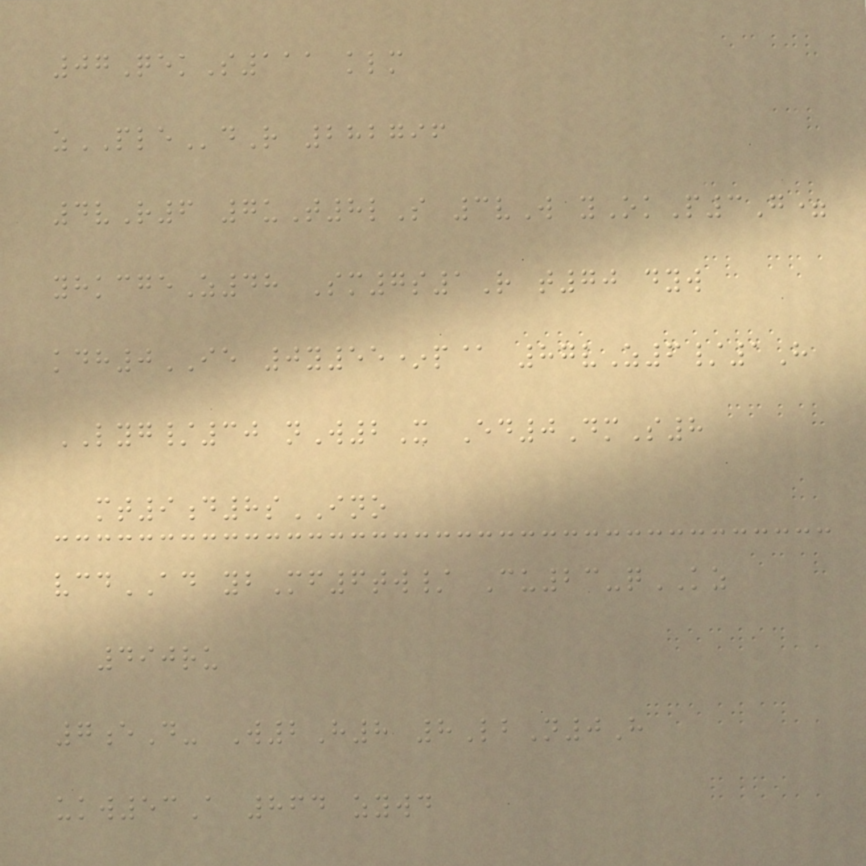07QekS111 klm
zPLEdR 282796
4vR6 7uT8lS 3vW yOkP3G=
yhkcgeZ48 Sm7s1R t70 dyw
kdh0IE 0y55*p@ 87vZ6/1H
LYG/30 nW2X Ed0DmS8
mt9d8sINO
vcdAD ybMf6tw/ Cu23-qKZ
490ru
7eD- W2H8 8LbN0H
ukw53A 864 zywd
